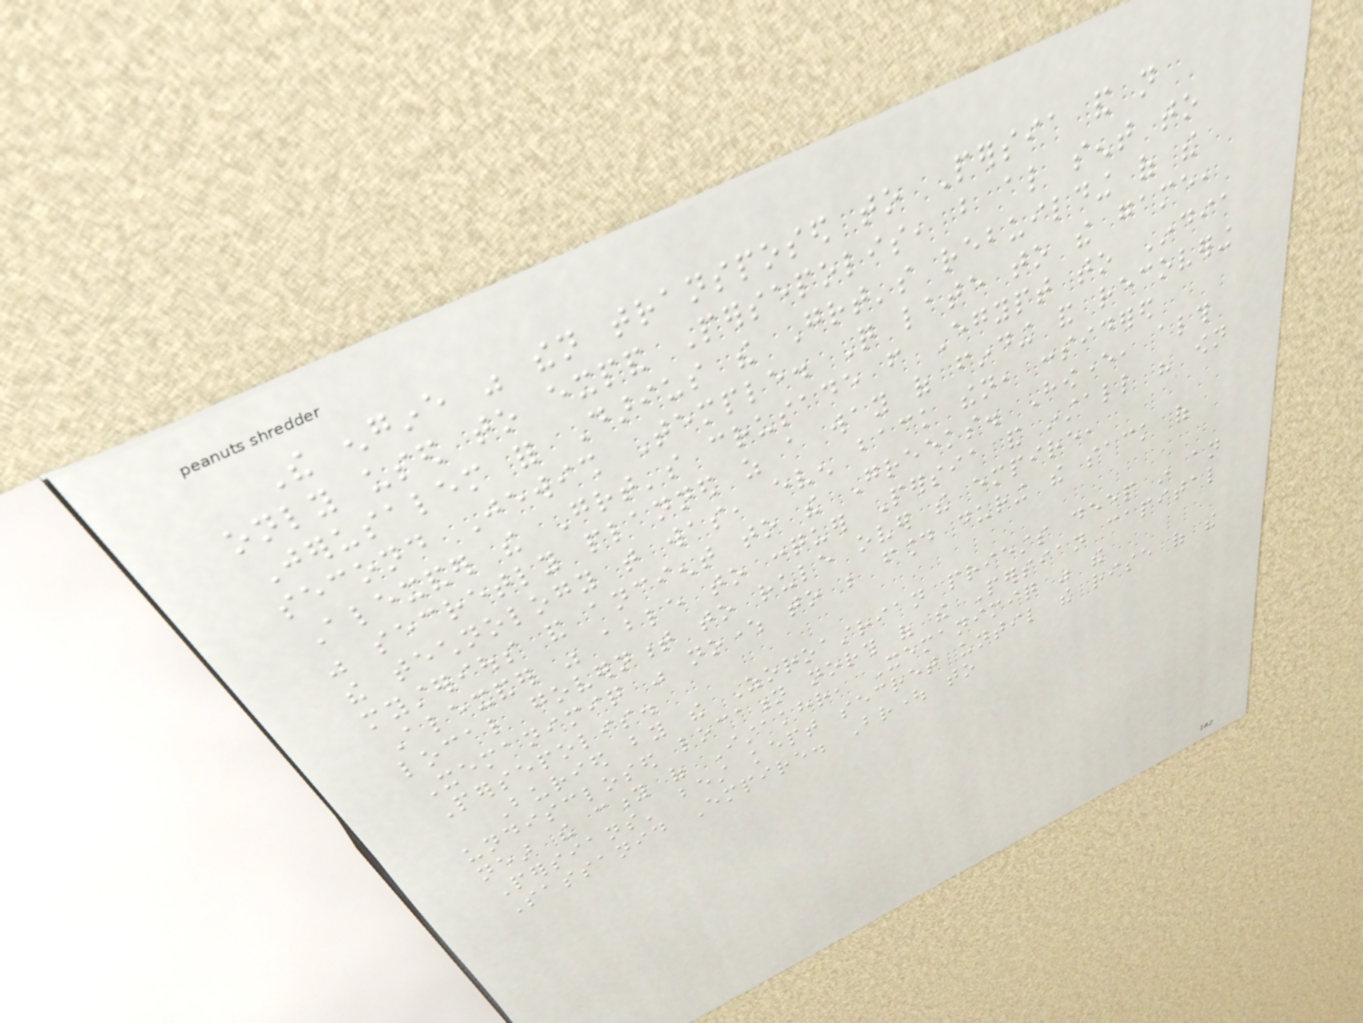The engine was then transposed to Persia and not
only used to expand Persepolis, but also sent to
Jerusalem for Darius the Great's rebuilding of the
second Jewish Temple. Quite late to the game,
Alexander the Great's crusade from Egypt to India
was secretly planned as a way of finding and recovering
the technology that was, even back then, considered
mysterious and ancient to the Greeks. However, although
Alexander was able to conquer Persia and install his own
local government to rule over the empire,
Xemanimiq was nowhere to be found during the sack of
Persepolis.
Buried by the Zoroastrian priests deep in an
undisclosed location north of the Persian capital
near the city of Istakhr, Xemanimiq was the
Persians' best kept secret until the rise of the
Sassanid Empire. Brought to
